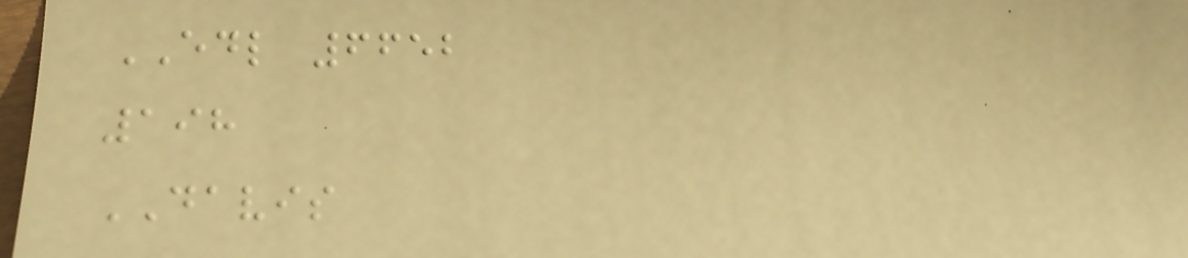EDL 6652
198
DAVIS
